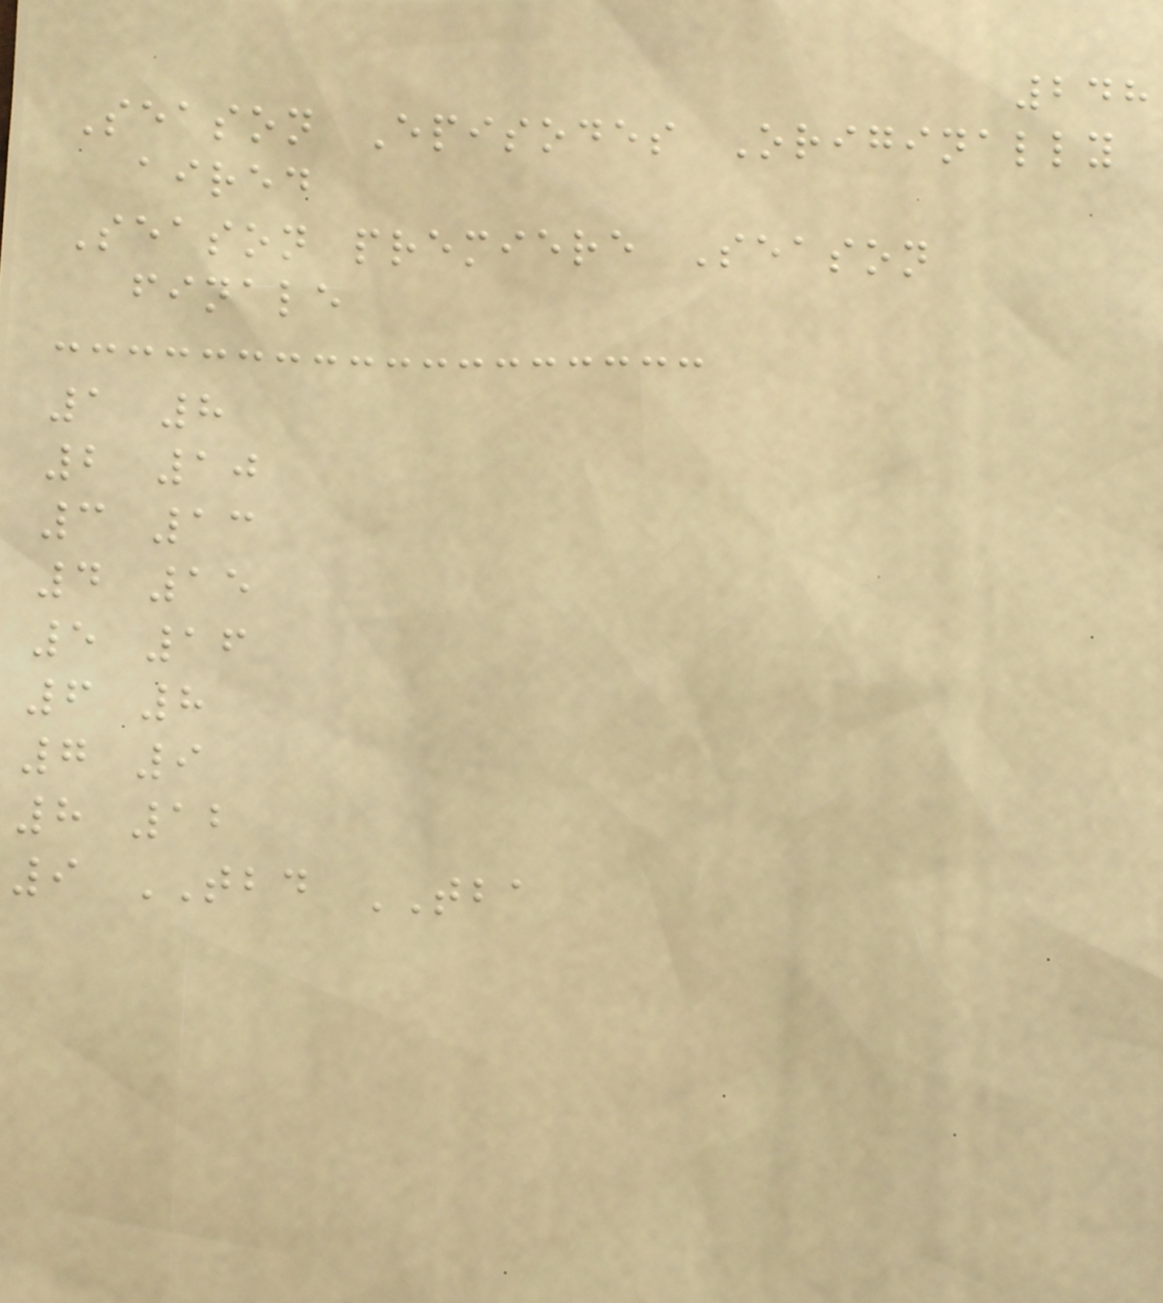248
Season Episodes Originally
aired
Season premiere Season
finale
1 8
2 10
3 13
4 15
5 16
6 8
7 9
8 12
9 TBD TBA
